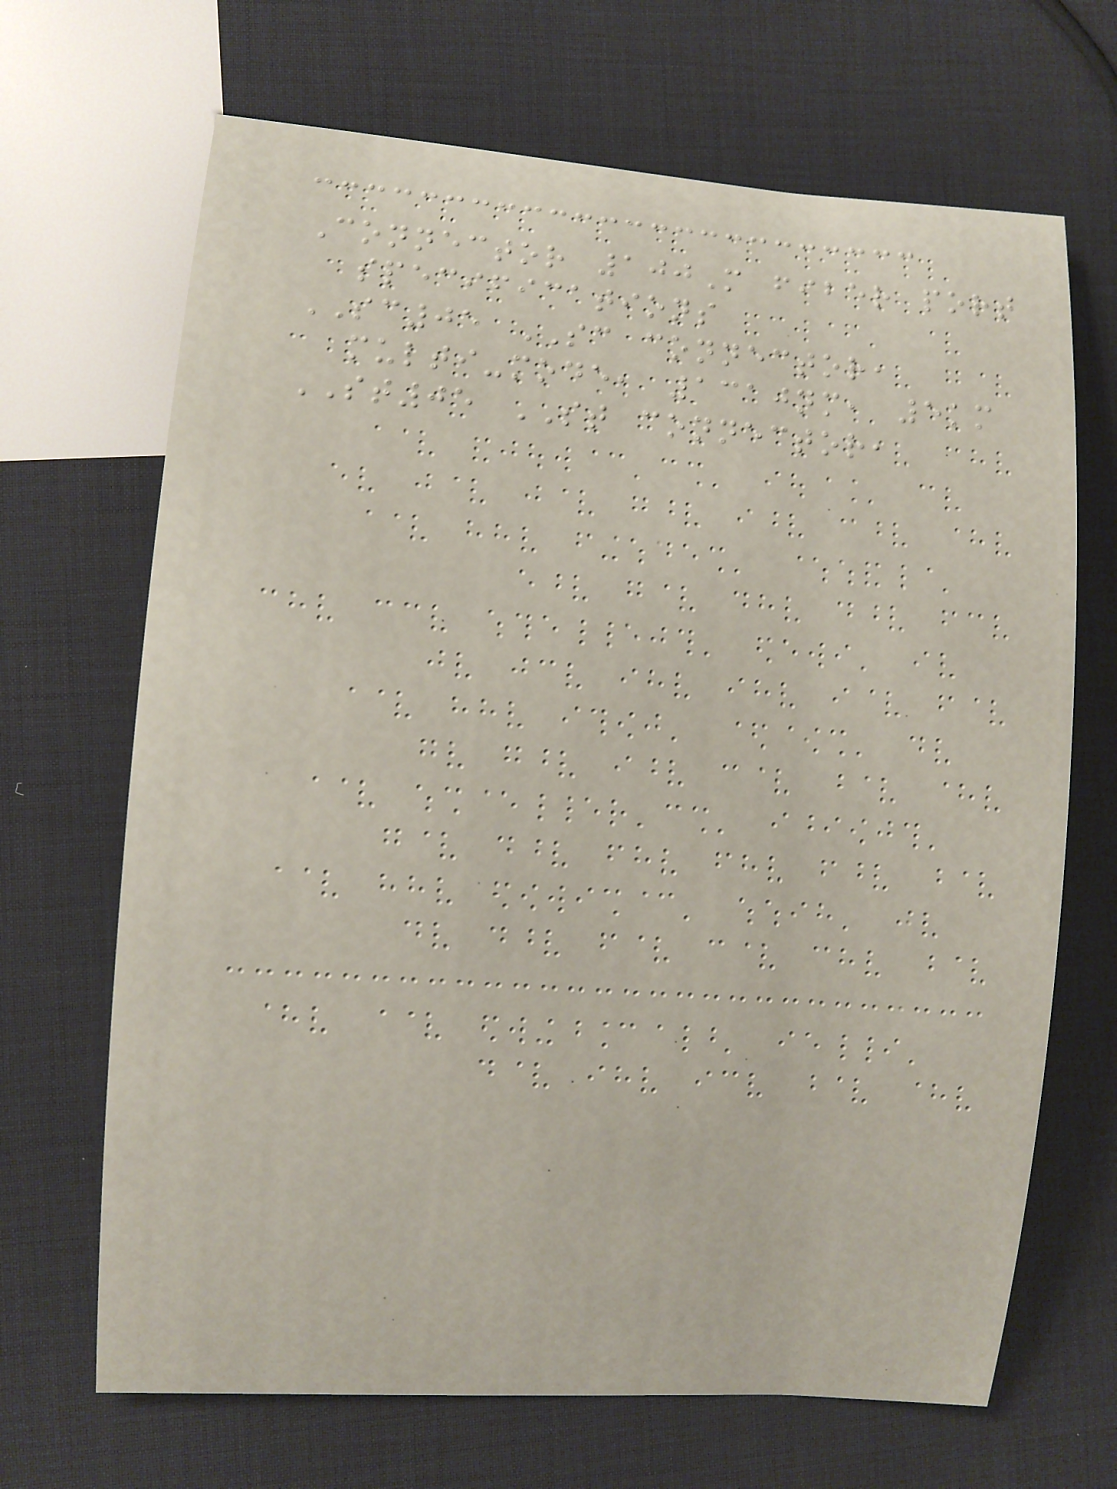Connector 100M fiber port
specifications
SC05 SC connector,
multi-mode, 1310nm, 5km
ST05 ST connector,
